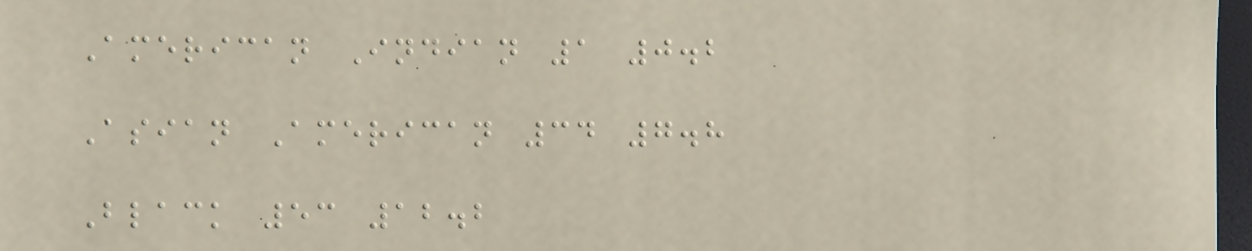American Indian 1 0.2
Asian American 34 7.8
Black 53 12.2
